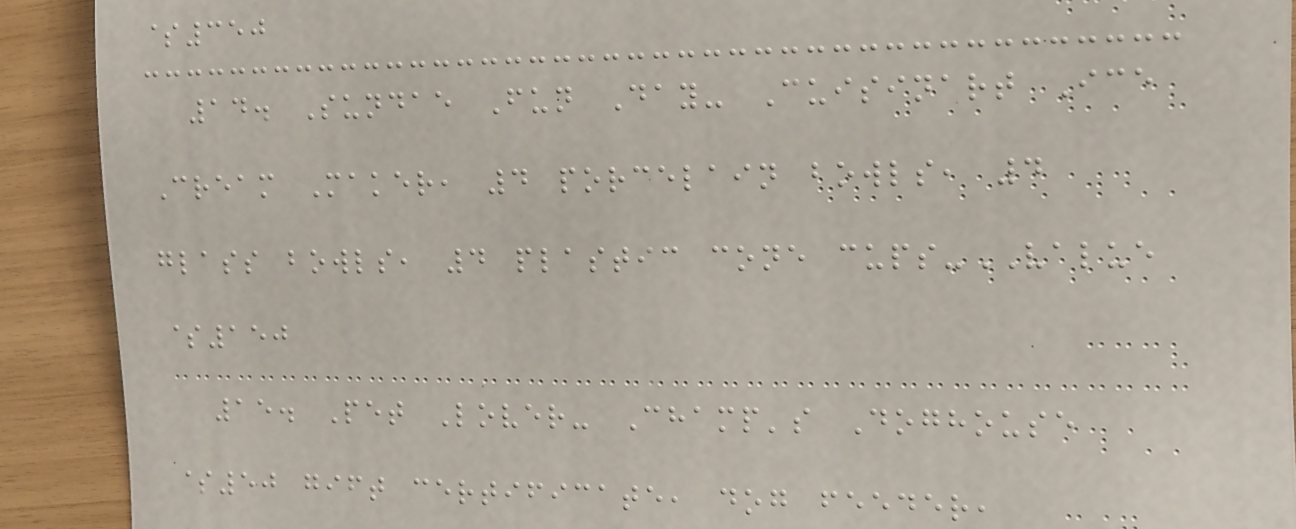$350
14. Sundae Fun Day- Cuisinart Ice
Cream Maker, 4 porcelain bowls, 4
glass bowls, 4 plastic cone cups-VALUE
$150
15. Pet Lover- Champ's Doghouse
$50 gift certificate, dog feeder,
